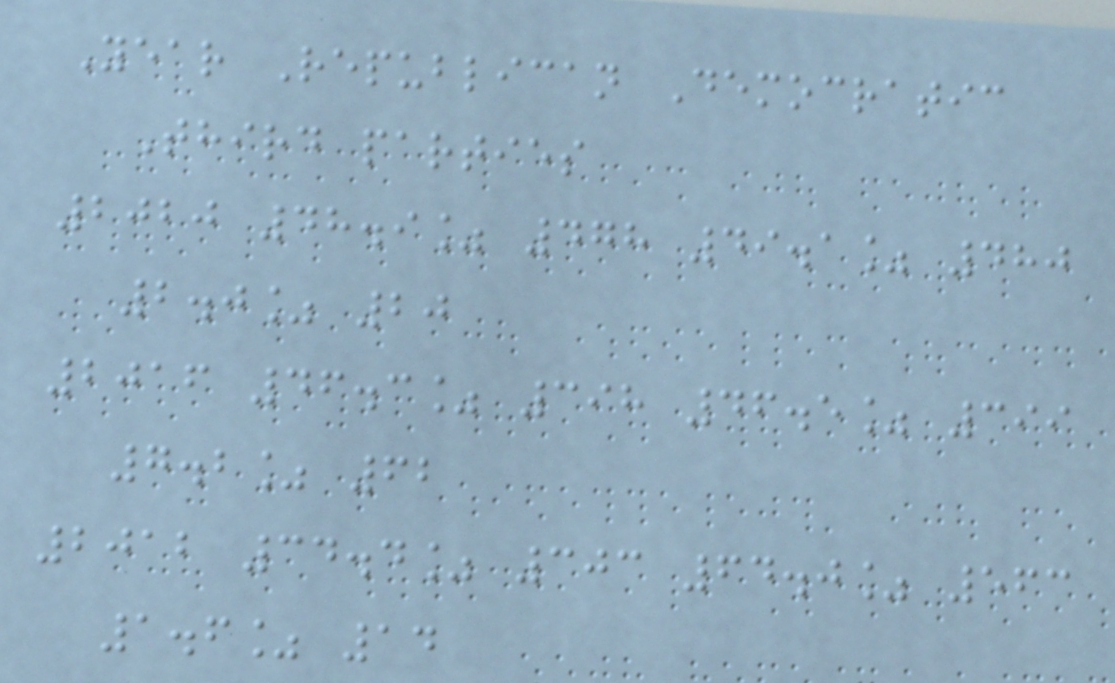Year Republican Democratic
Third parties
2020 48.9% 478 49.1% 480
2.0% 20
2016 46.3% 398 46.5% 399
7.2% 62
2012 34.4% 303 64.0% 563
1.6% 14
